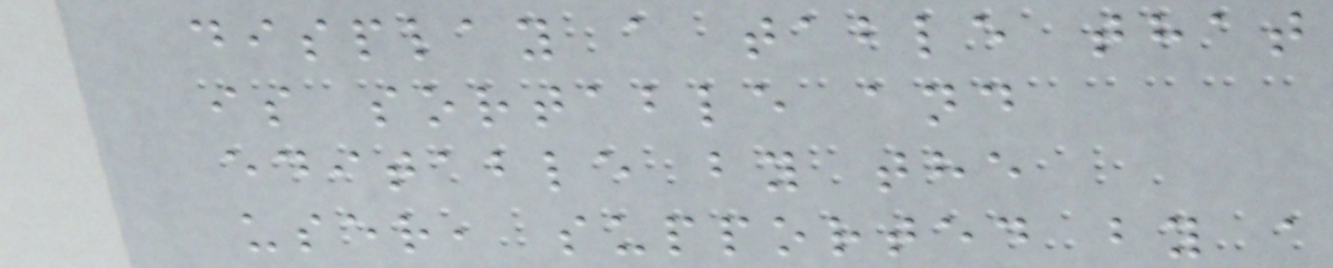display a table that
is sortable and
editable by the
user, supported by a
